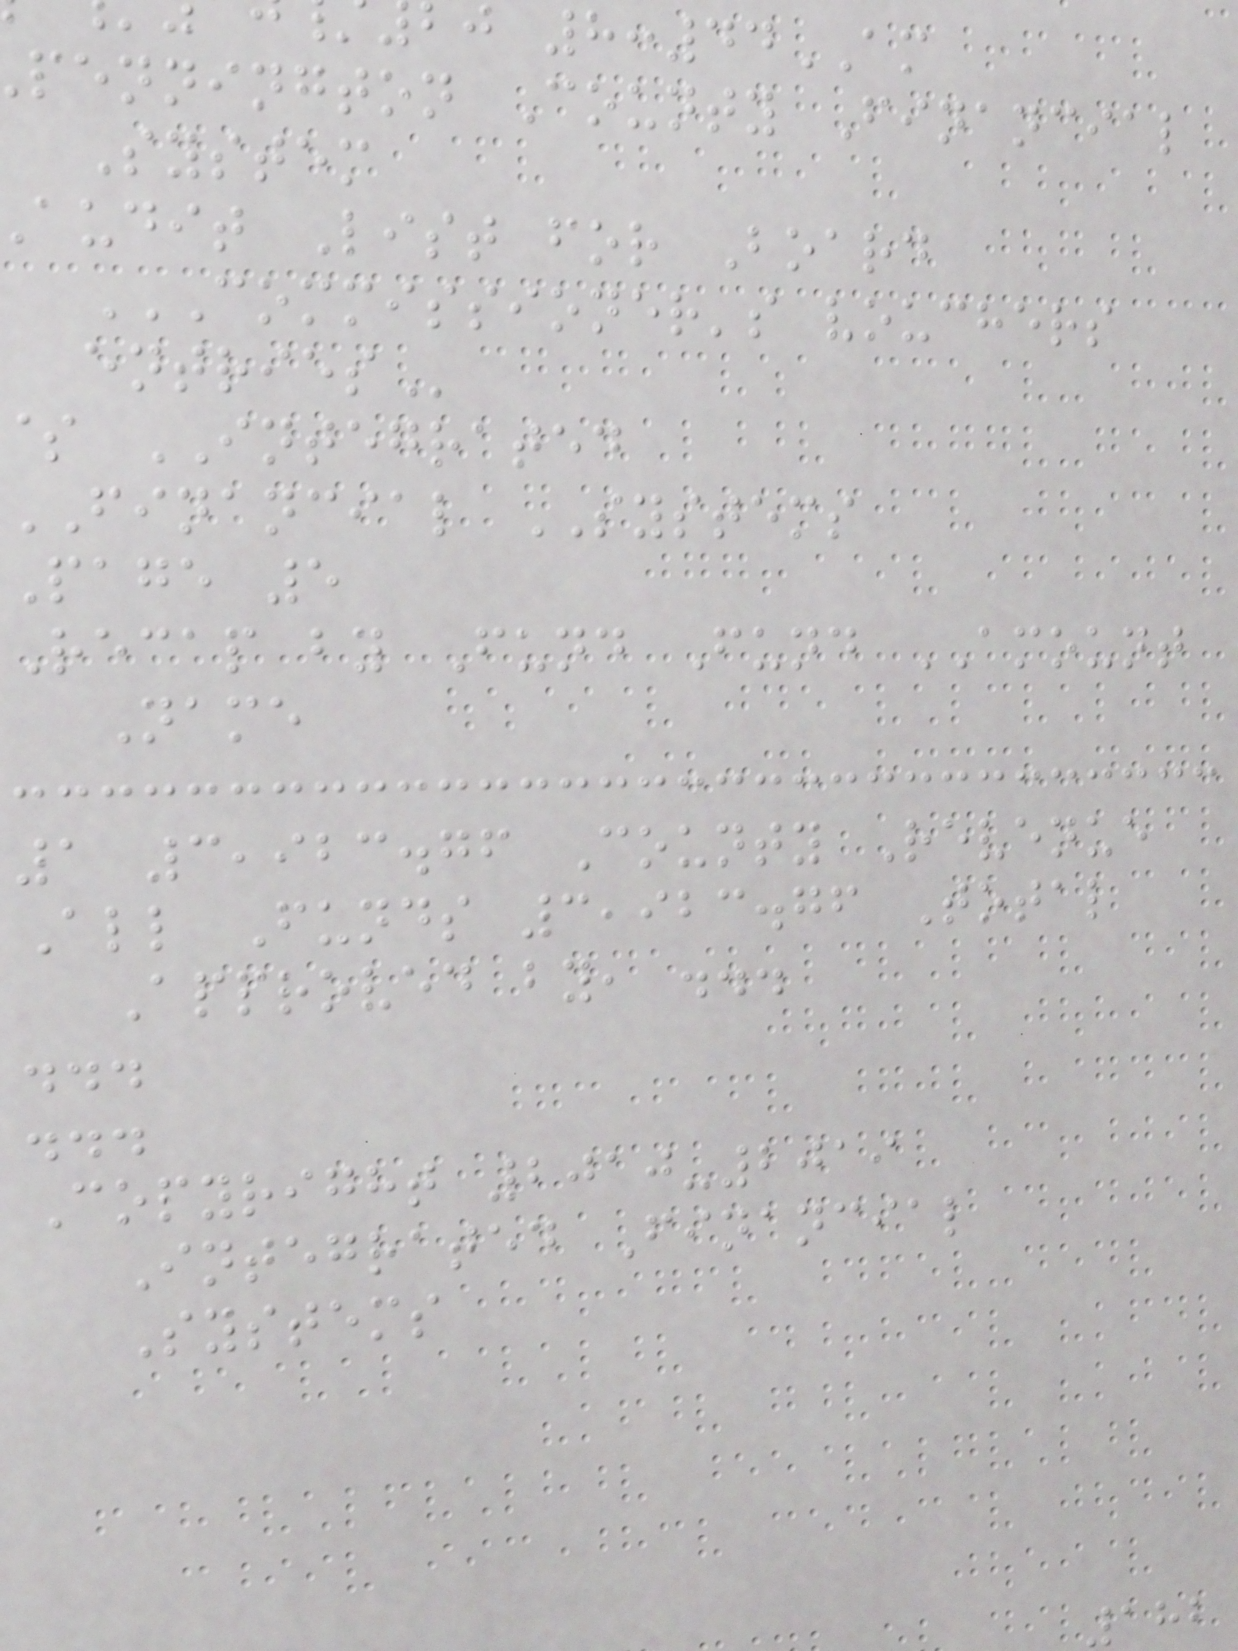j 8:44AM
pennington County Financial
System
audit List for Board
COMMISSIONER'S VOUCHERS
INTEGRATED
financial SYSTEMS
Page 5
Recap by Fund Fund AMOUNT
Name
1 3,923.76 County Revenue
All Funds 3,923.76 Total
Approved by, ...
...
...
Copyright 2010-2019
Integrated Financial
Systems
182
